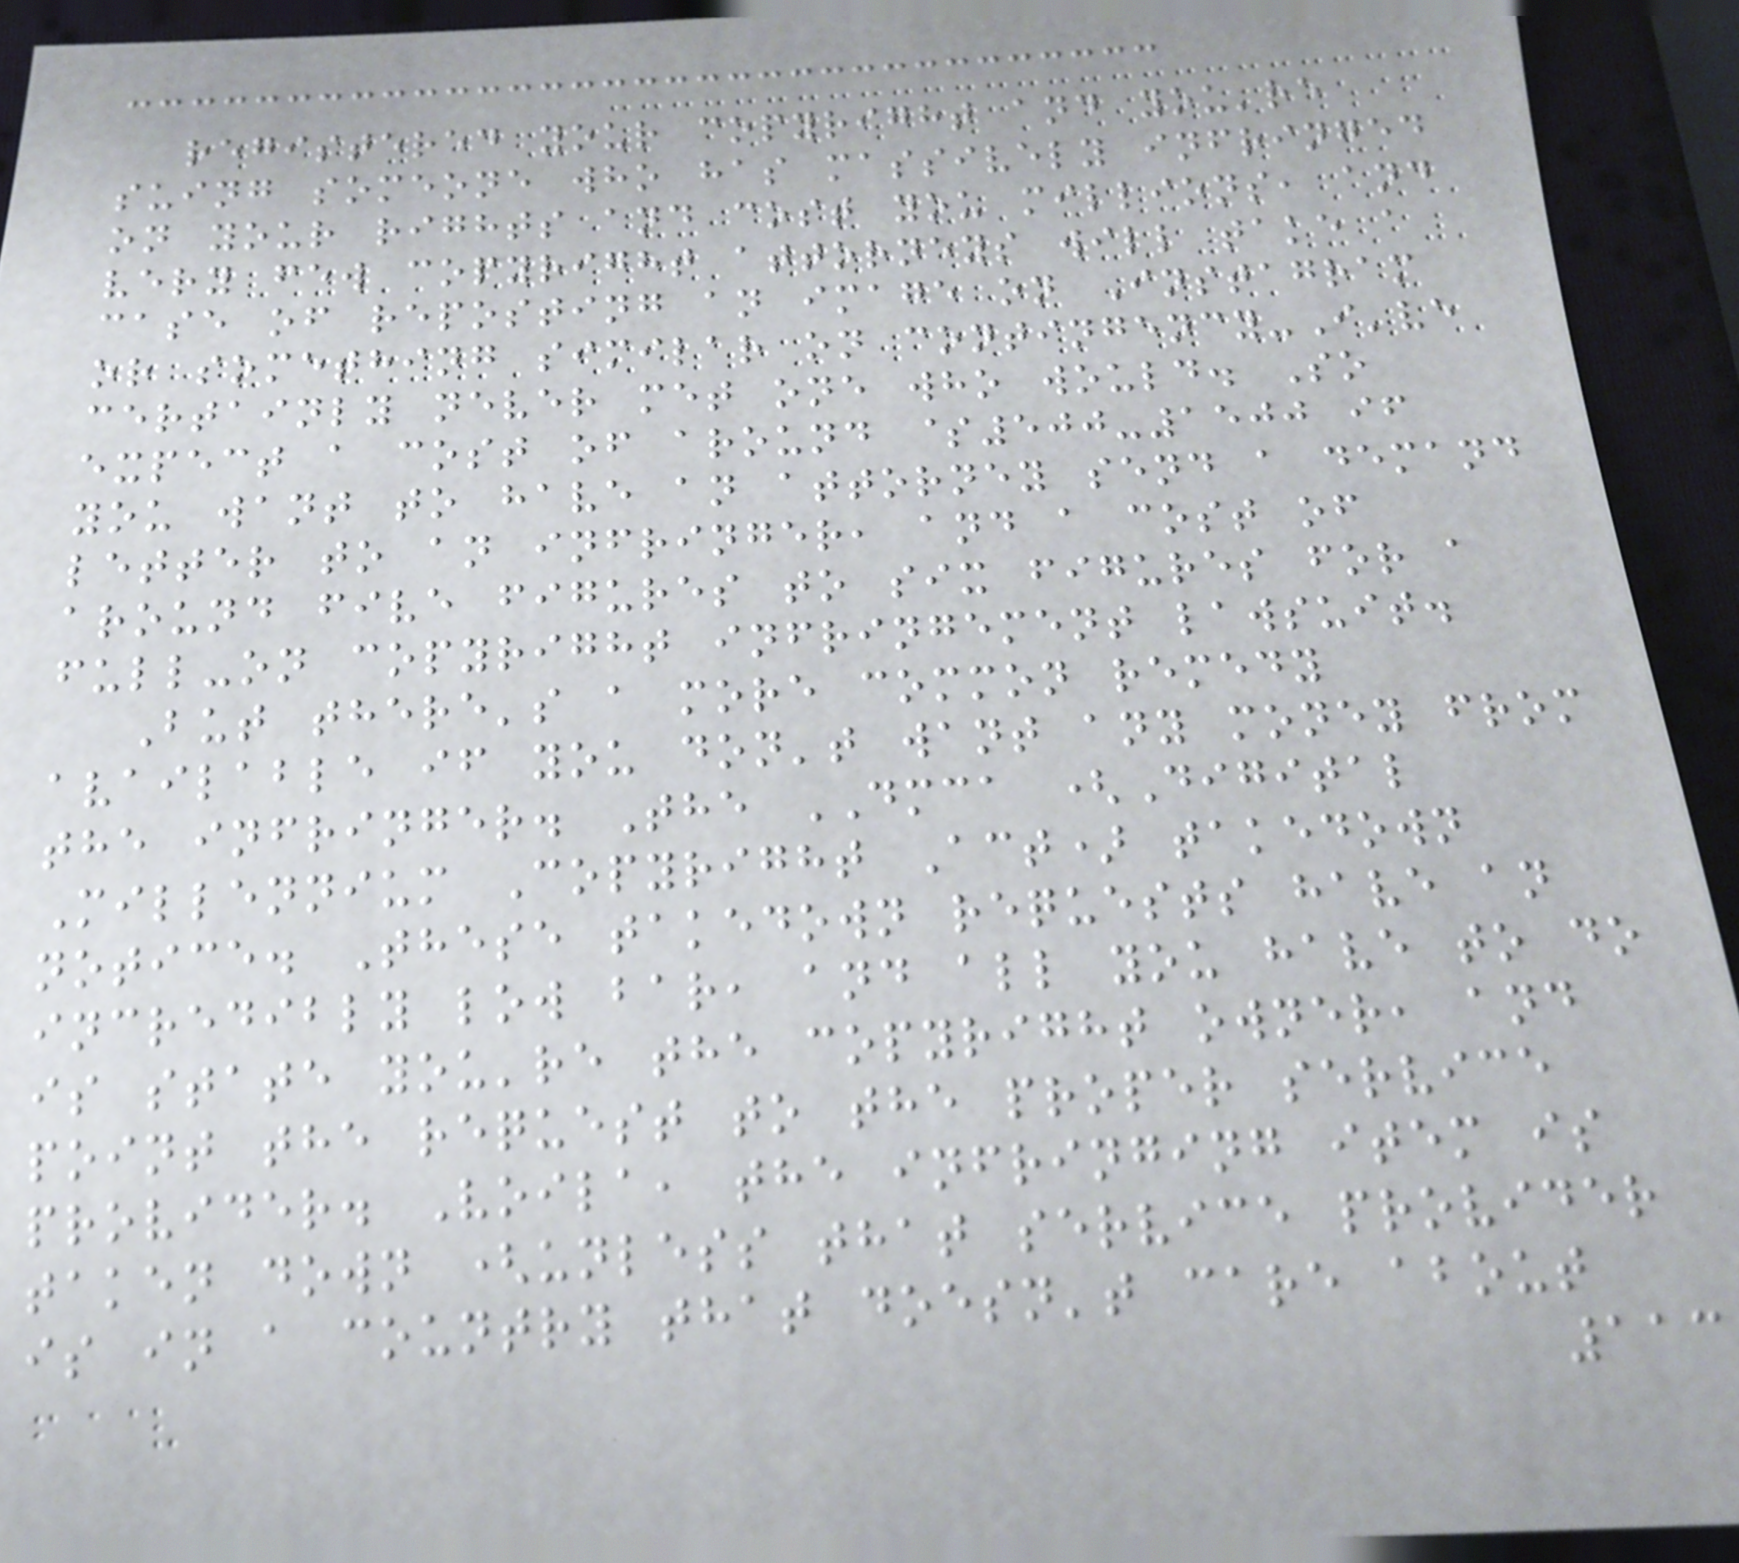registered your copyright and you're
suing someone who has massively infringed
on your rights and cost you millions, and
very few copyright attorneys will take a
case of reposting an image on Instagram
or something similar on contingency-I've
certainly never met one who would. So
expect a cost of around $500-1500 if
you want to have an attorney send a demand
letter to an infringer, and a cost of
around five figures to six figures for a
full-on copyright infringement lawsuit.
But there's a more common remedy
available if you don't want any money from
the infringer. The DMCA (Digital
Millennium Copyright Act) takedown
notice. These takedown requests have an
incredibly low bar, and all you have to do
is state you're the copyright owner, and
point the request to the proper service
provider. Voila, the infringing item is
taken down (unless that service provider
is in a country that doesn't care about
113
